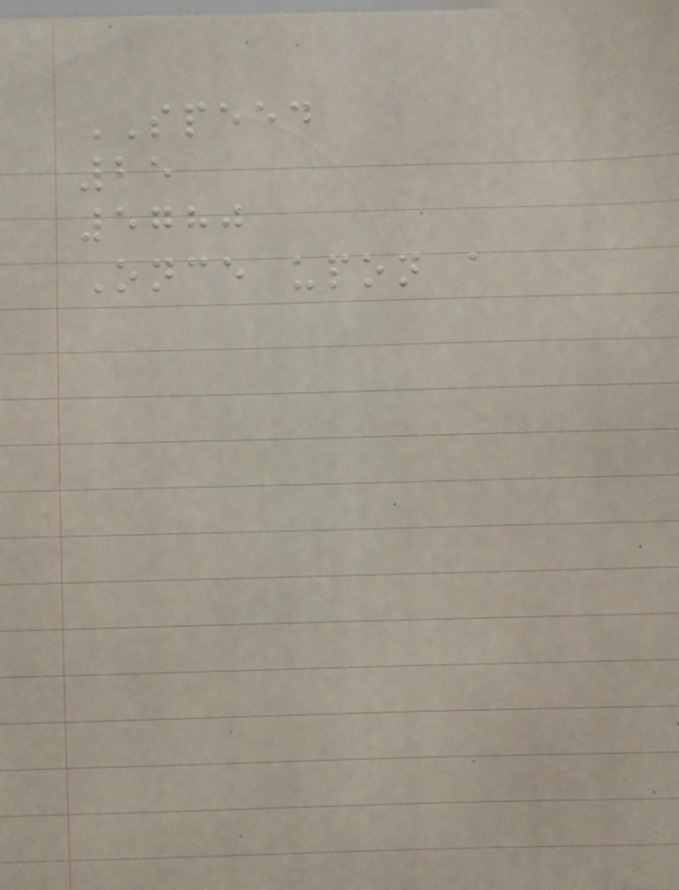SPEED
25
5780
Once upon a
